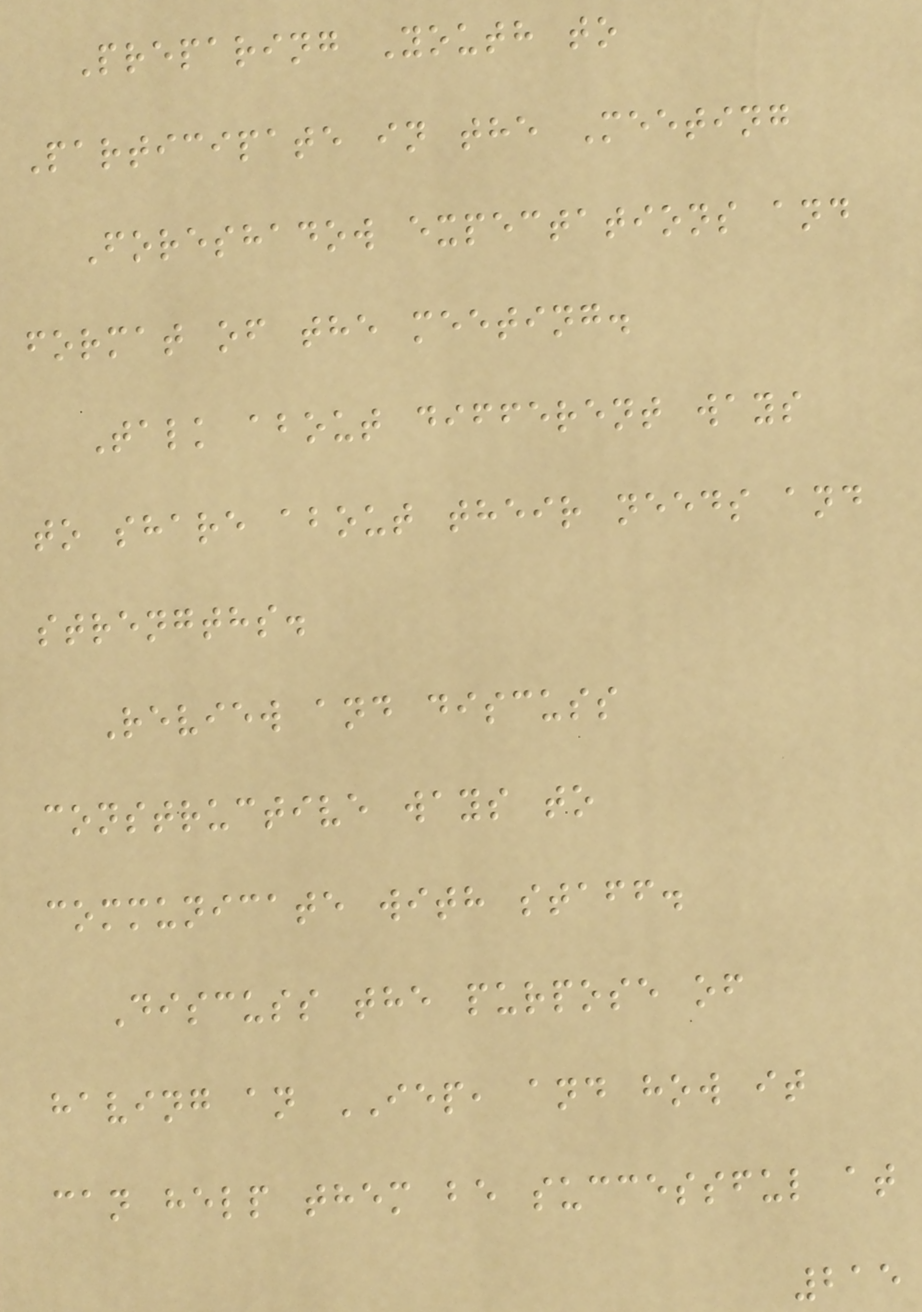Preparing Youth to
Participate in the Meeting
Foreshadow expectations and
format of the meeting.
Talk about different ways
to share about their needs and
strengths.
Review and discuss
constructive ways to
communicate with staff.
Discuss the purpose of
having an IEP, and how it
can help them be successful at
215
